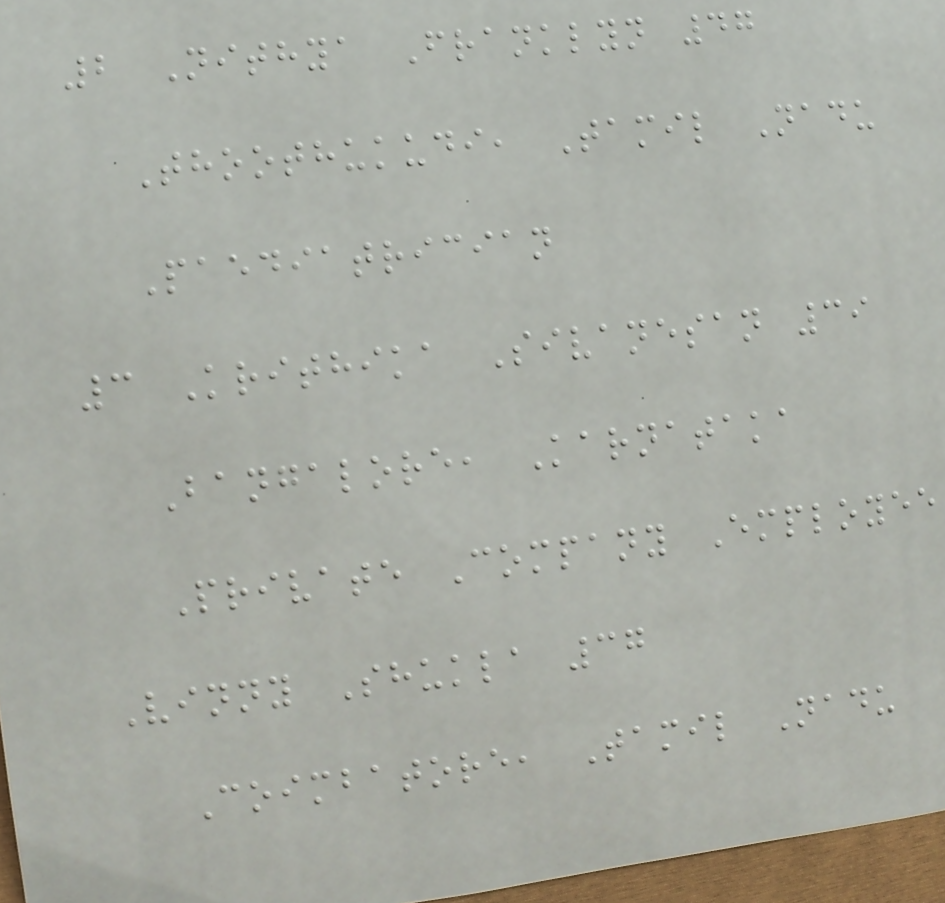2 Nithya Franklyn 47
Thoothukudi, Tamil Nadu
Paediatrician
3 Krithika Sivanesan 39
Bangalore, Karnataka
Private Company Employee
Vinny Shukla 37
Coimbatore, Tamil Nadu
